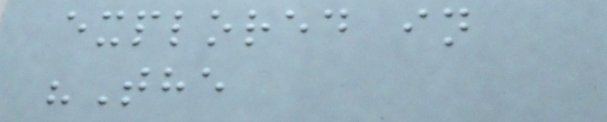explored in
"The
